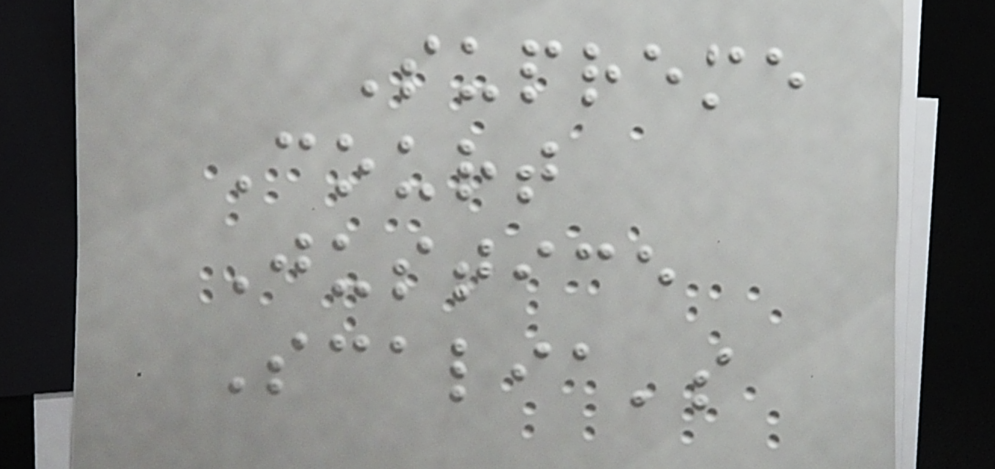Supreme
Court
Justice
Scalia's
